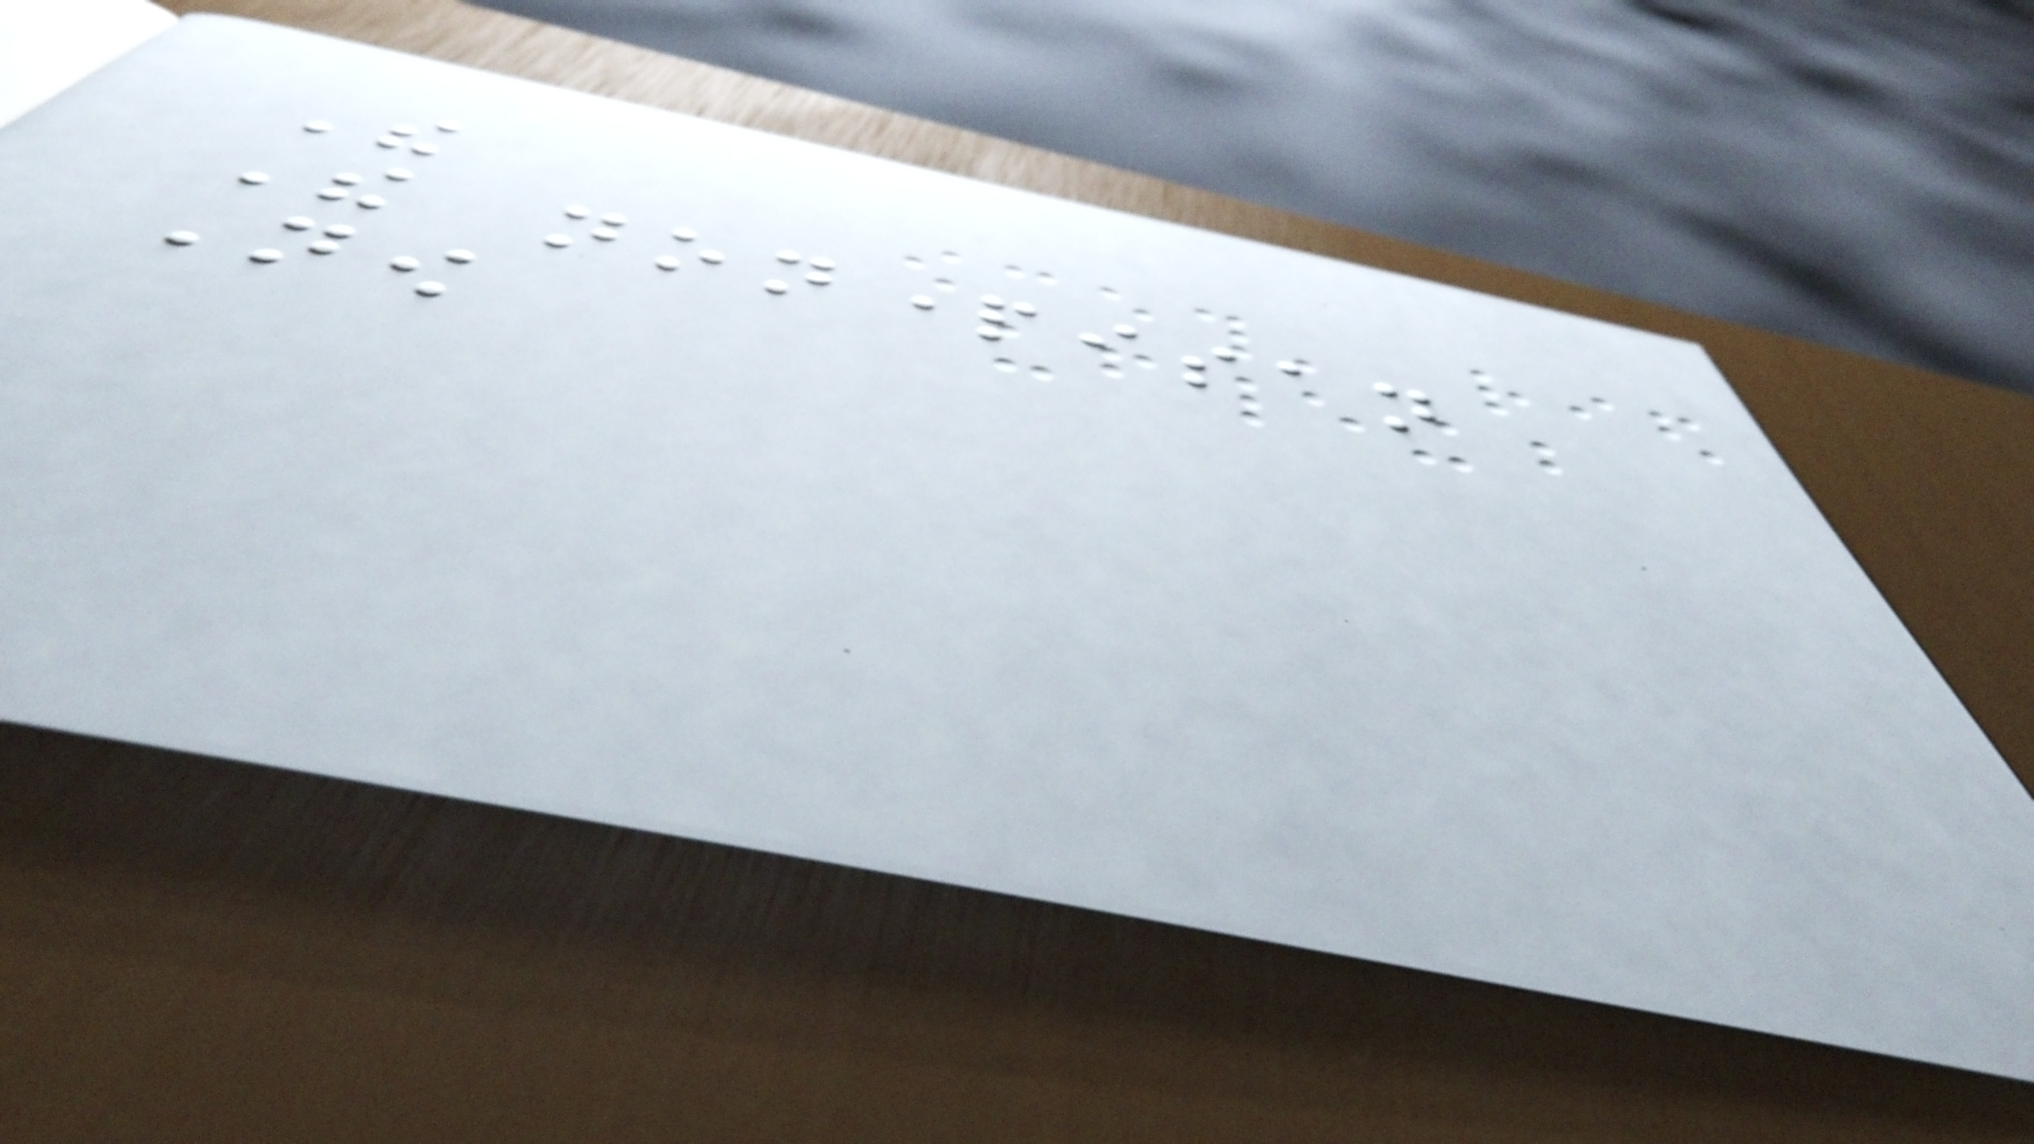The
The nonpartisan
Now
